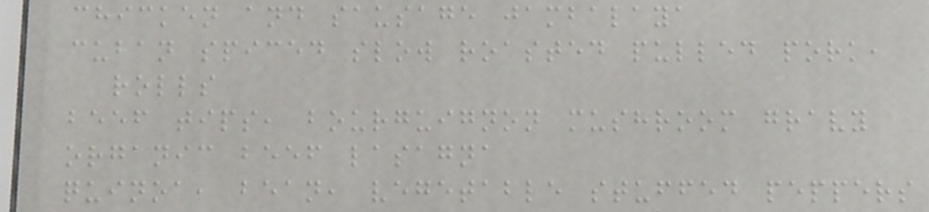chicken and sausage jambalaya
cuban spiced slow roasted pulled pork,
rolls
beef tips, bourguignon mushroom gravy
organic beef lasagna
quinoa, bean, vegetable stuffed peppers
